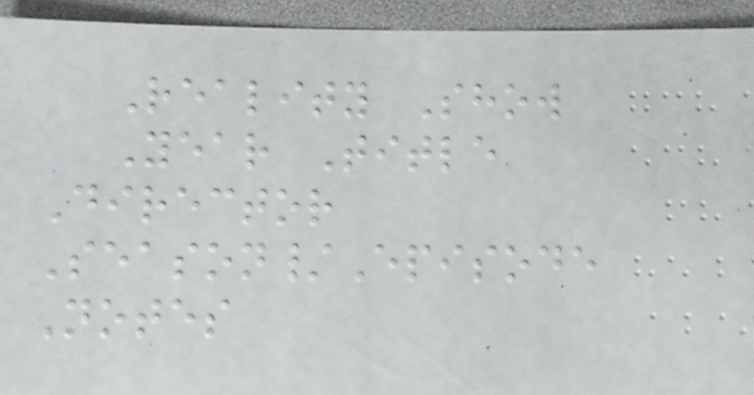Reality Show
Year Title
Director
Season/Episode
Notes
